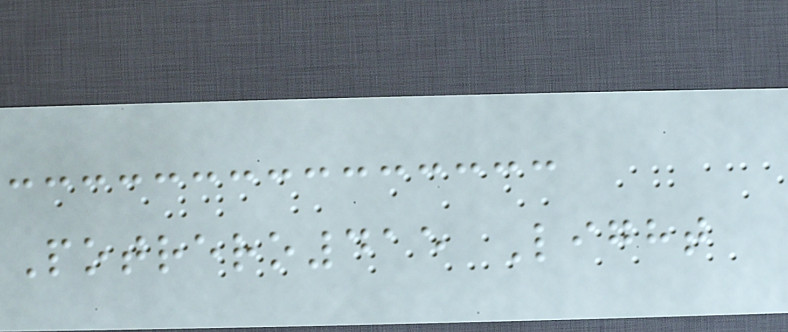Potrero415 Light
